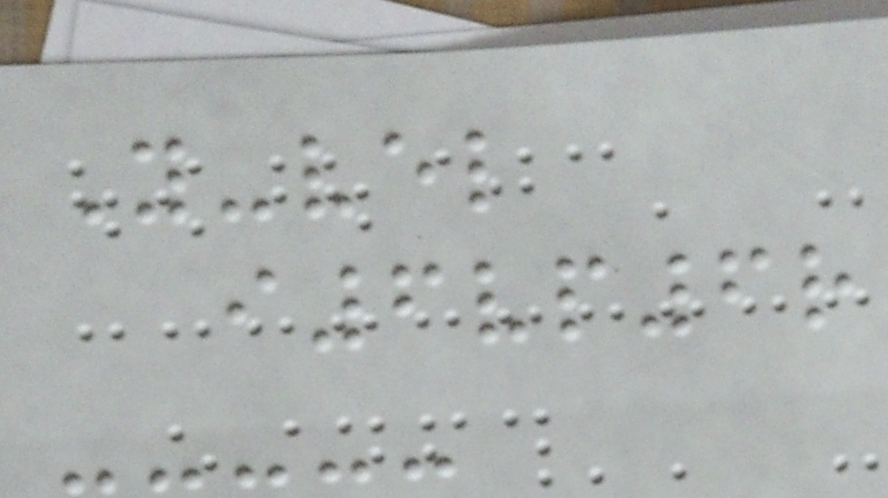Y-vel
i6vp6r
